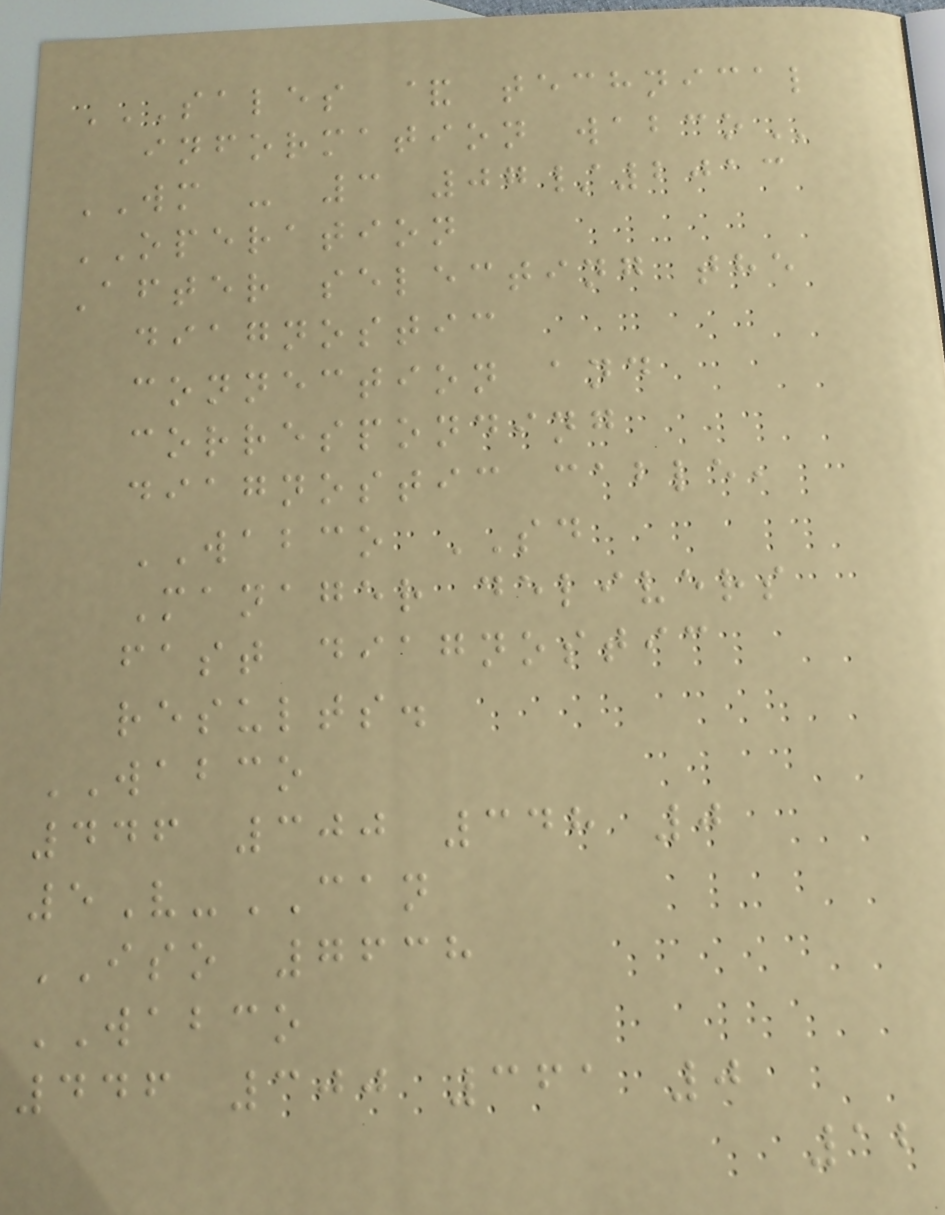SALES & TECHNICAL
INFORMATION WABCO
WM - 3 07/2013
OPERATION
After selecting the
diagnostic
connection and
corresponding
diagnostic cable,
WABCO SD
Manager delivers
fast diagnostic
results.
WABCO
446 300 348 0
5V-CAN
ISO 7638
WABCO
446 300 361 0
12
